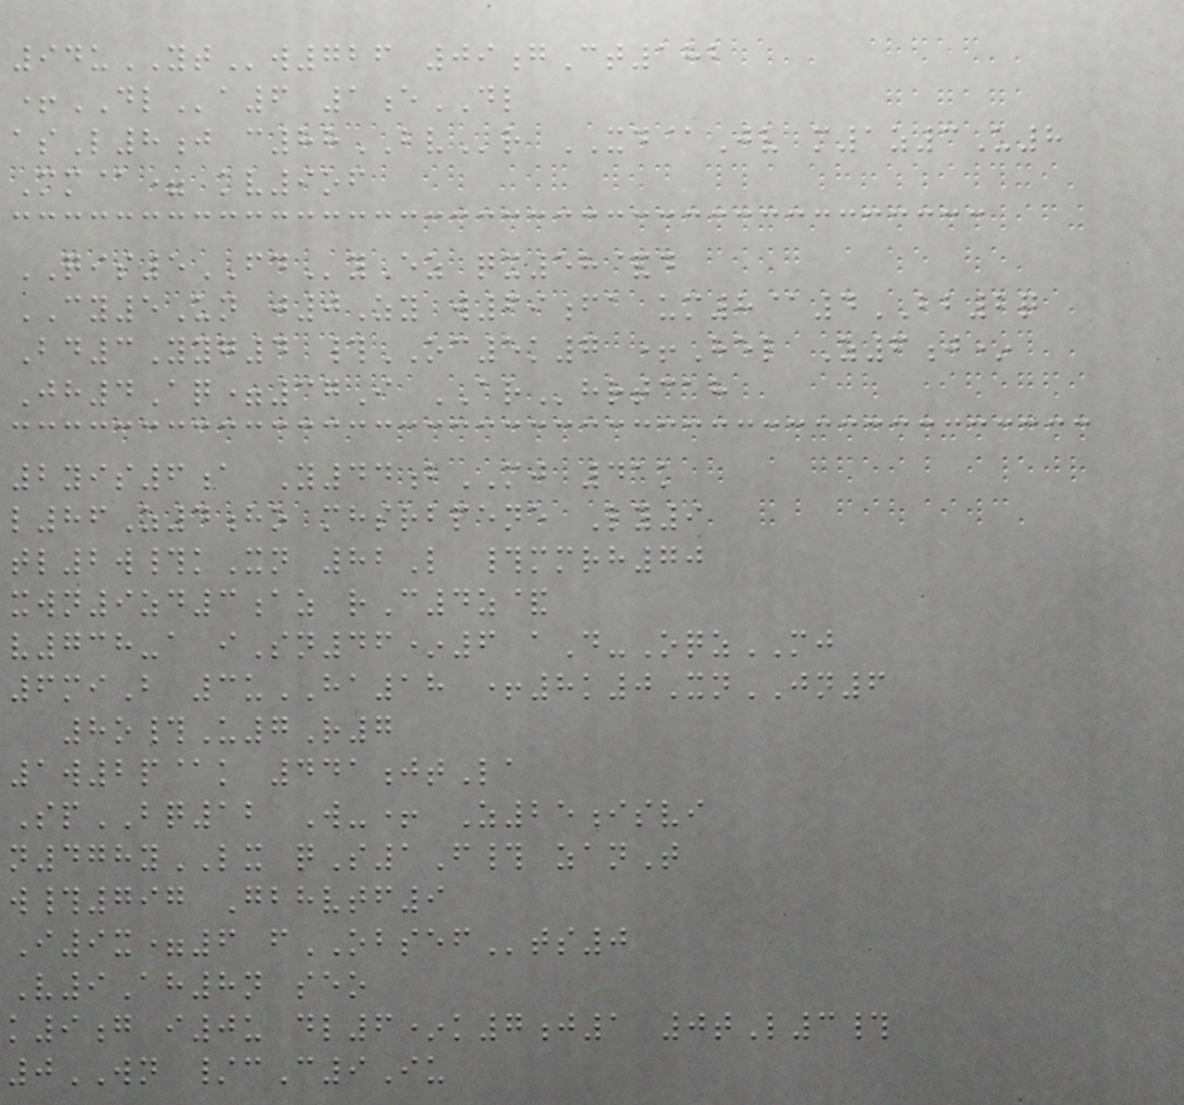94uYTw726 09gCt182
+DLa6 1eDL
asL8j c88BVr XD@Jv m1z3U8
Mm@= kv9of
QIS5FDyEz qx58&d
CY5Un j0Zy w69fa um8@4BB2q
Bd3Yyg4 #OC5k7 +Hel Z6j*
Jh4Aq=37I ARhrtcah
2yis6a Y44bMJ 41k
l86Z4ho mhsrbpene Ly9
tl2w#kXn 82L #mmrh70
xwn9zd3az rC4z&
v738-a iSn46*6 aD-OqzMJ
6miB 3uHA18 +8k0XnJN6
8o#U7R7
1w2p@k 441jtLa
SpBQ12 W-+ Z25isvi
n478yLX qS1F# zanT
w#797 Gbhvtf9
I9x=6 fOBSEFts0
V9Ah8n seo
k9g i0u dl6*k7j1 0tL3#
0WN /cC9Iu
